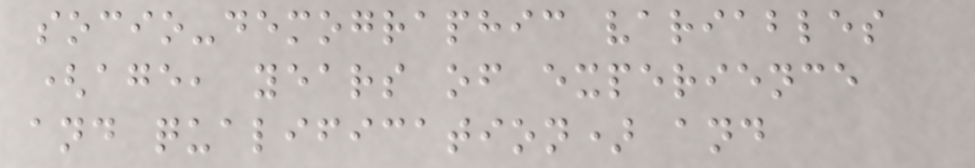socio-demographic variables
(age, years of experience
and qualification) and
